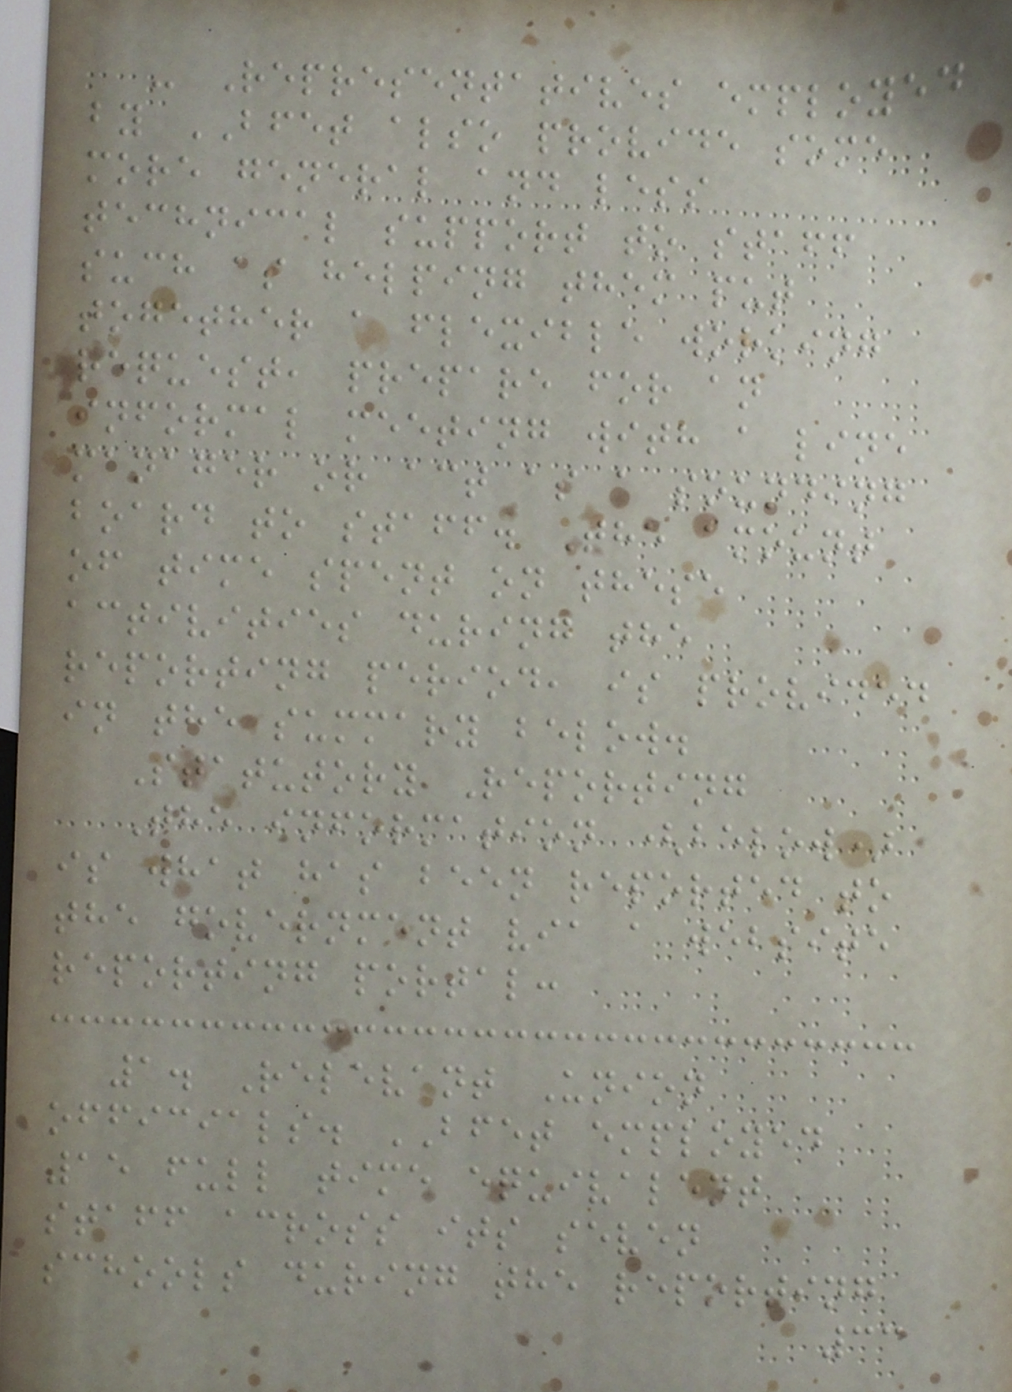- Representatives employed
by BFET also provide some
more general and less
technical support to staff
such as helping them put
together a flexible working
request, prepare for an
informal meeting with a line
manager or act as a sounding
board to staff. The amount
of time spent on these
activities during the
reporting period, is provided
in the summary below.
Statutory Reporting
The information (below)
is what has been reported to
the government via a website
reporting portal:
1. Relevant Union
officials. BFET employed
15 full time equivalent
staff across its seven
schools during the reporting
33
